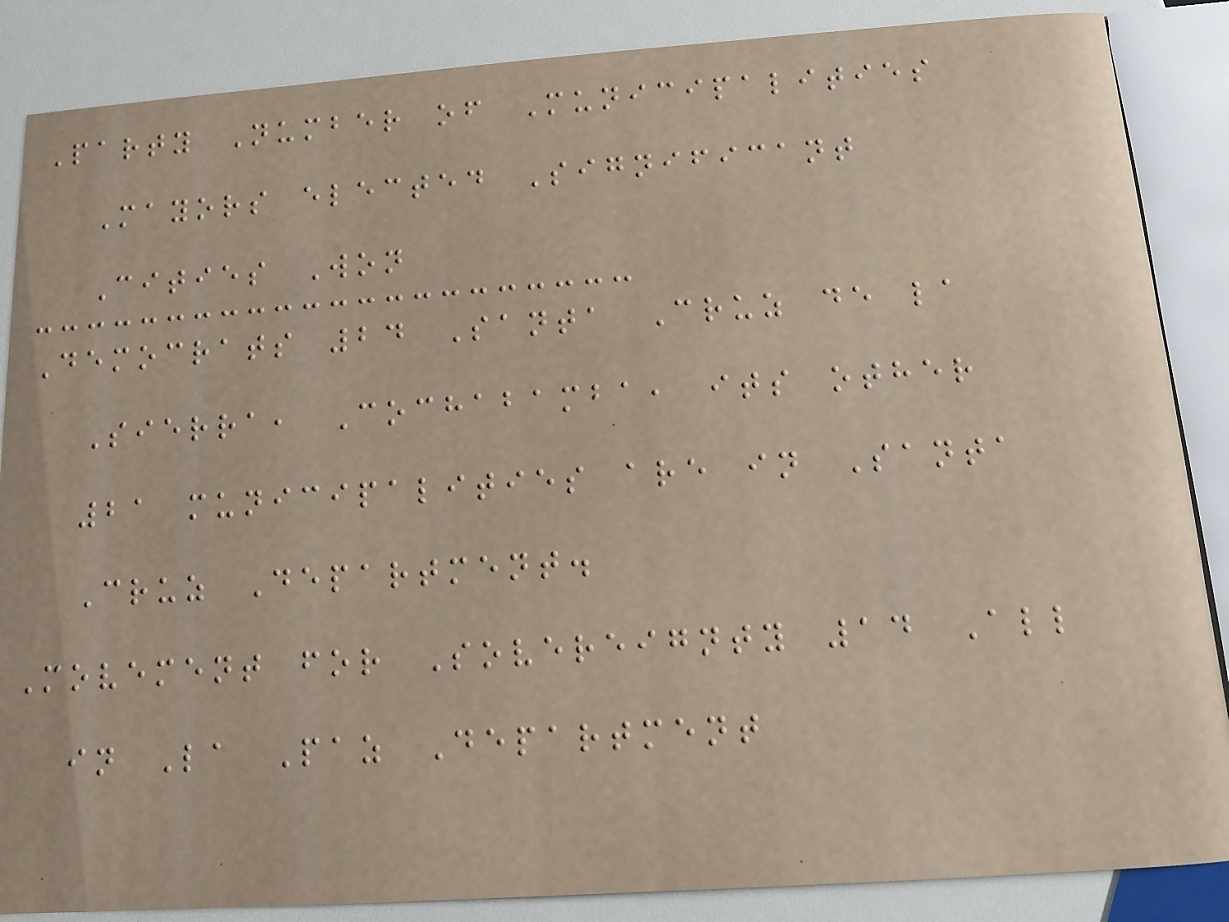Party Number of Municipalities
Mayors elected Significant
Cities Won
Democrats 24 Santa Cruz de la
Sierra, Cochabamba, its other
21 municipalities are in Santa
Cruz Department.
Movement for Sovereignty 14 All
in La Paz Department
